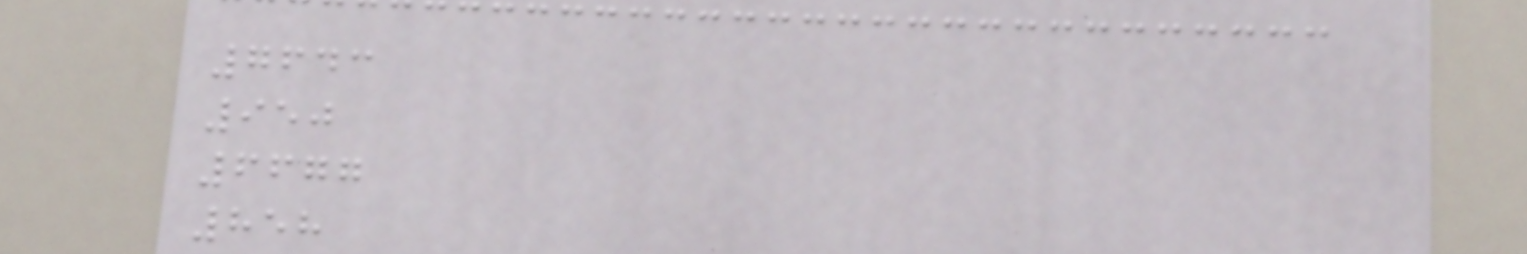7643
950
6677
858
